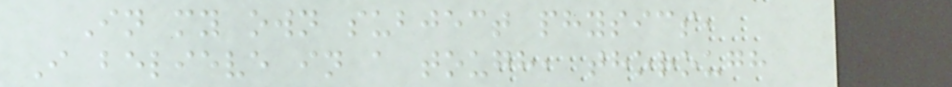In my own subject physics,
I believe in a tough, thorough
